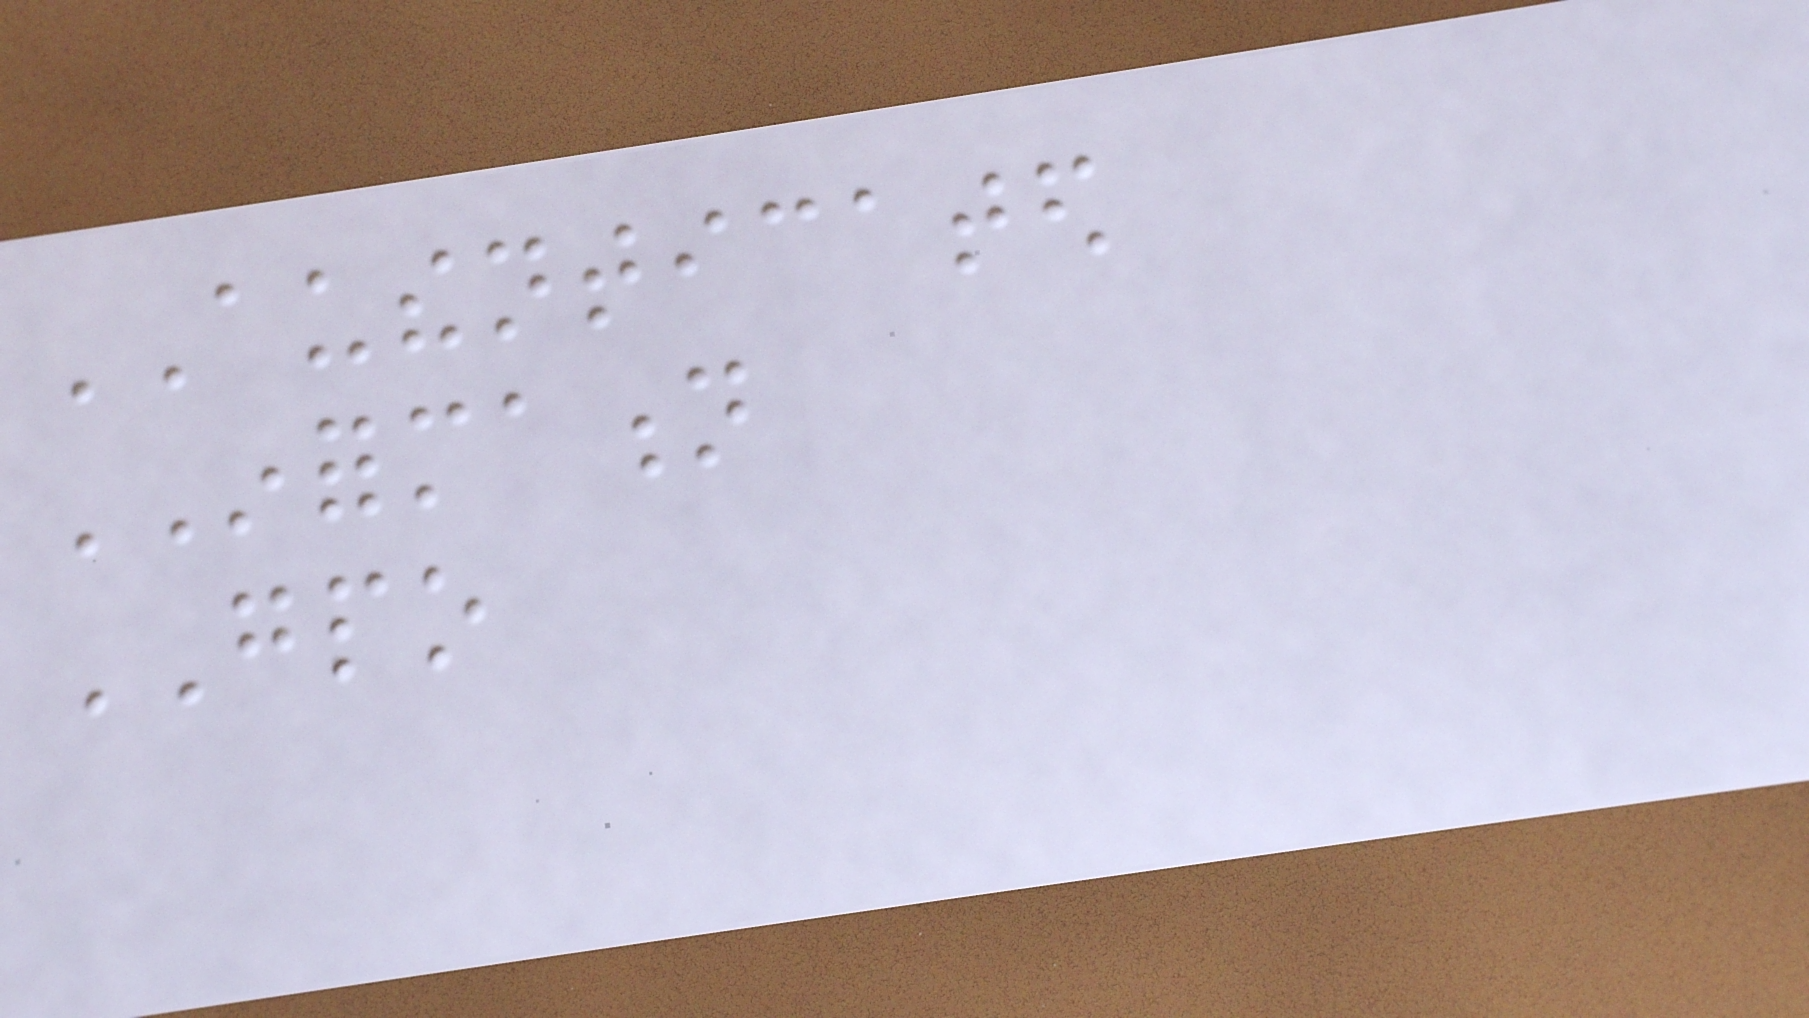AUTHENTICATED
INFORMATION
GPO
